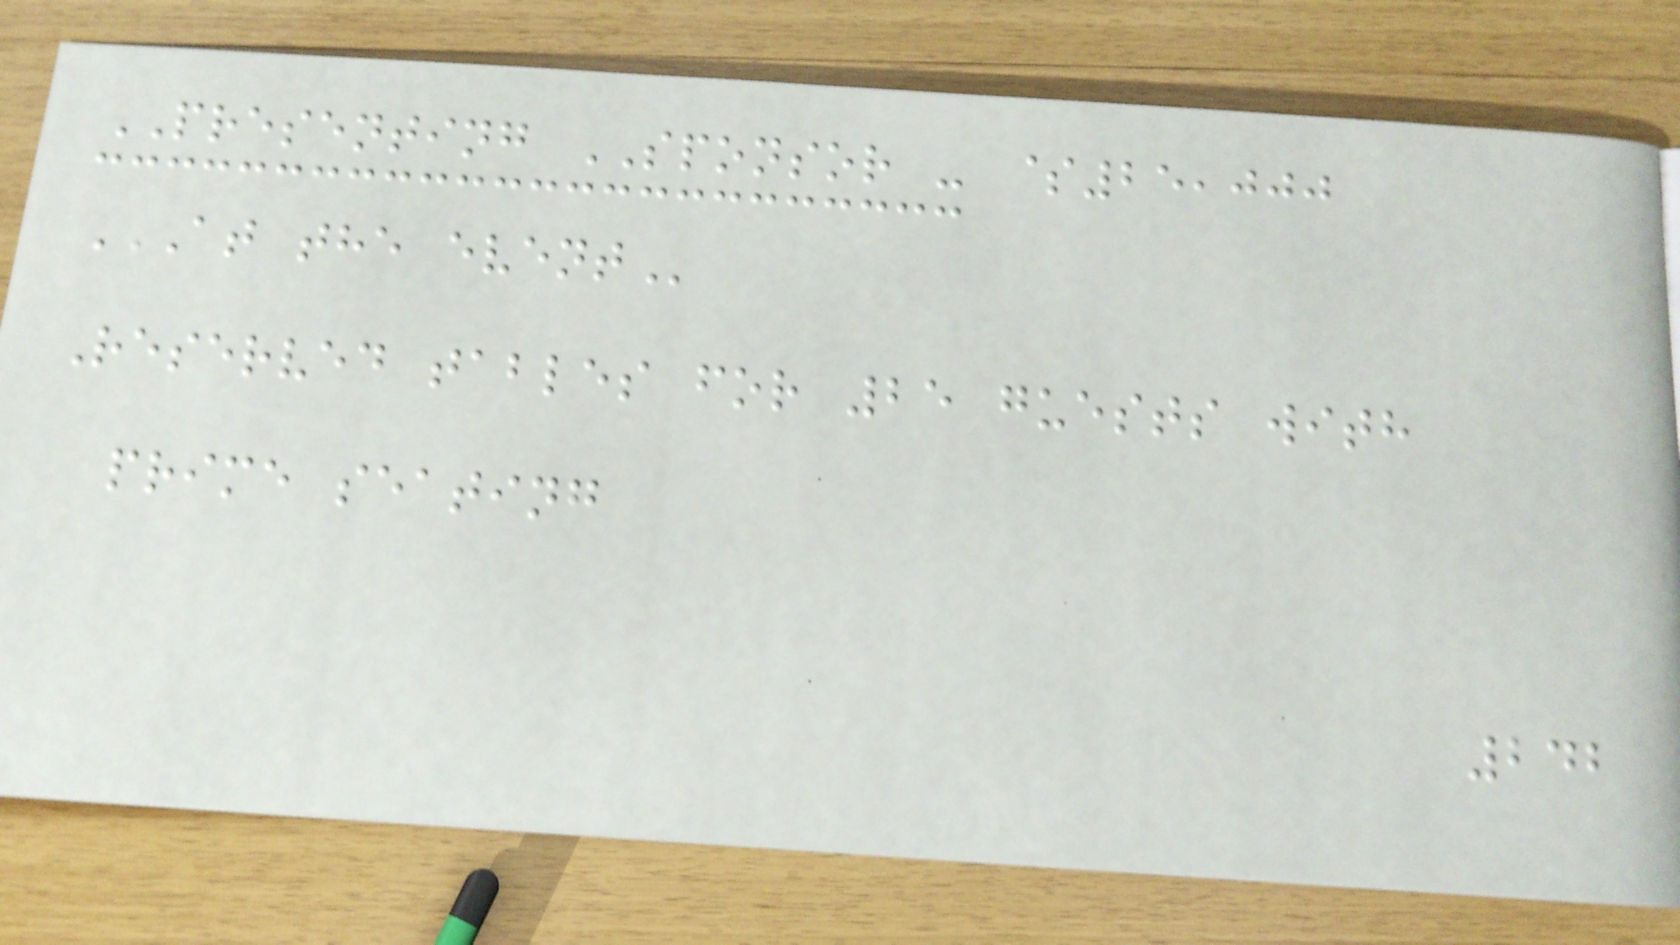PRESENTING SPONSOR - $25,000
AT THE EVENT
Reserved tables for 25 guests with
prime seating
242
